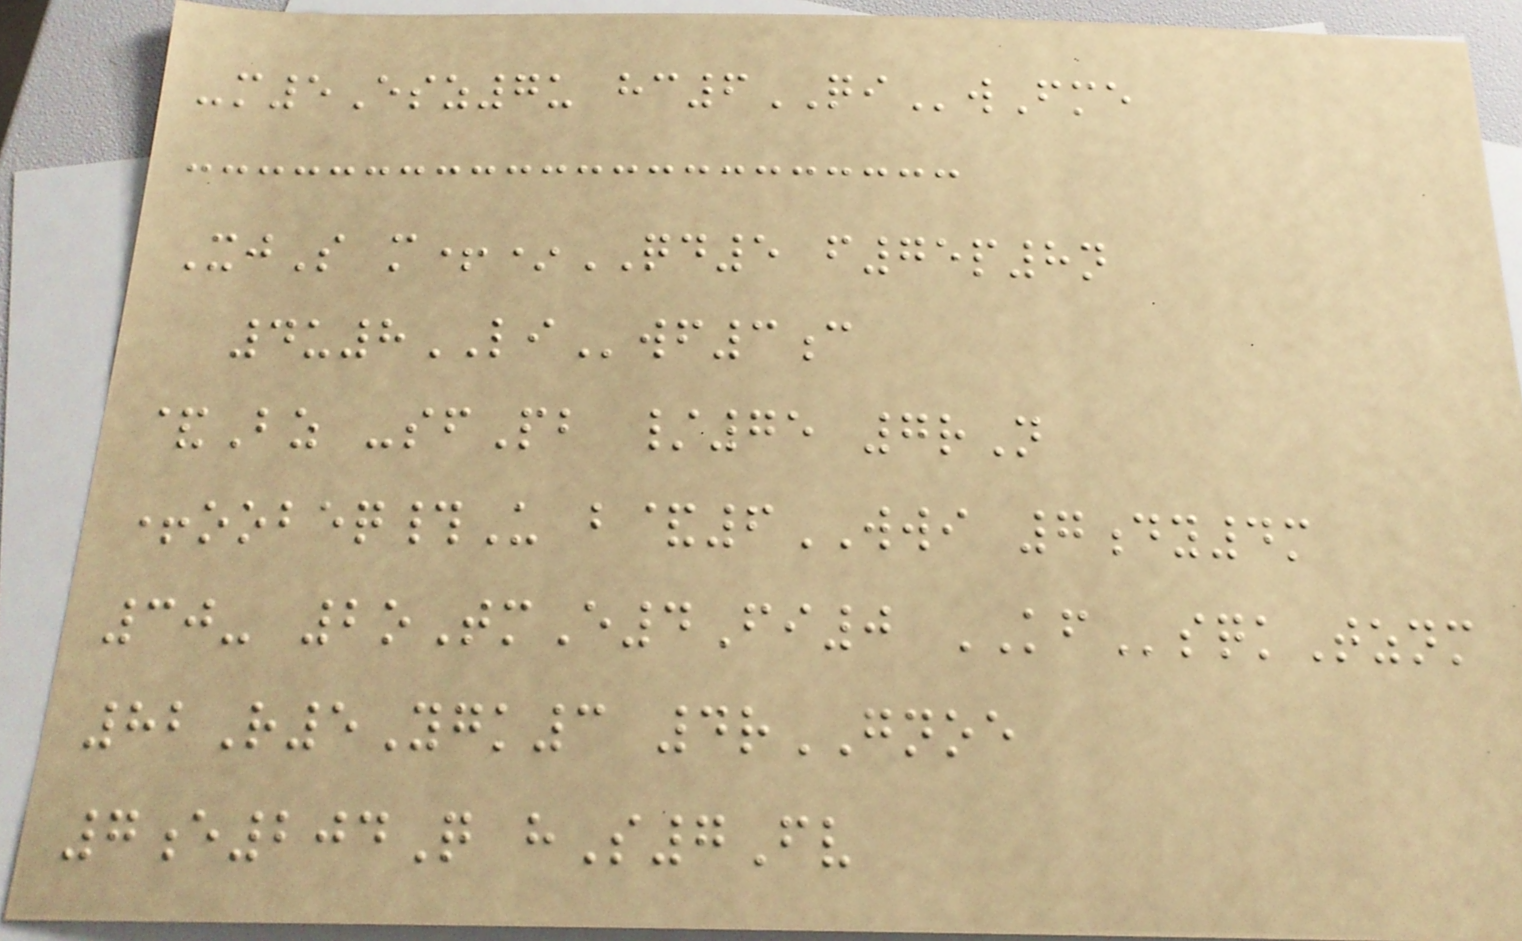-m5Esz7u hc6QIwFme
XjS m+*QD5 f75p8n
4u8LIwf3c
&Bz -sfPb /75 7rN
+oobeq#U b&6WWI 7dy4m
30- 2oTmE4Fi0 KFsqkTznm
82R5Ygk3 4rGNOE
7e204Q hS7Fv
